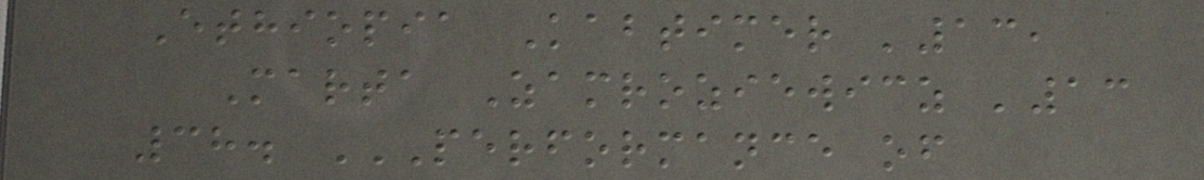Ethiopia Kabtimer '13,
Marta Zamroziewicz '13
38. PERFORMANCE OF
